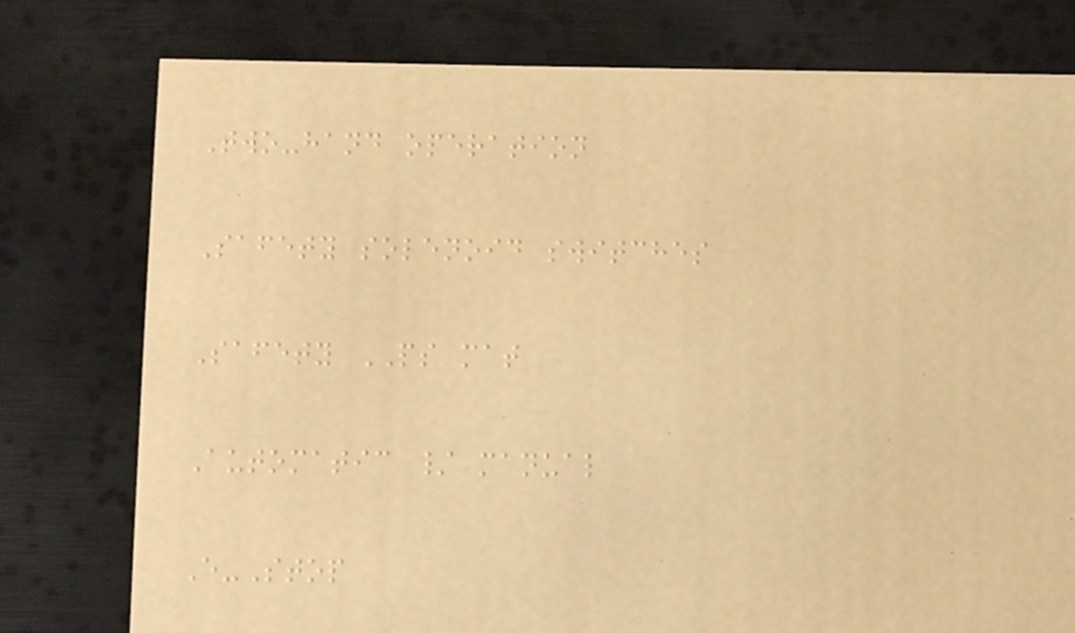Two-hand operation
Safety solenoid switches
Safety PS mat
Automatic / manual
E-Stop
